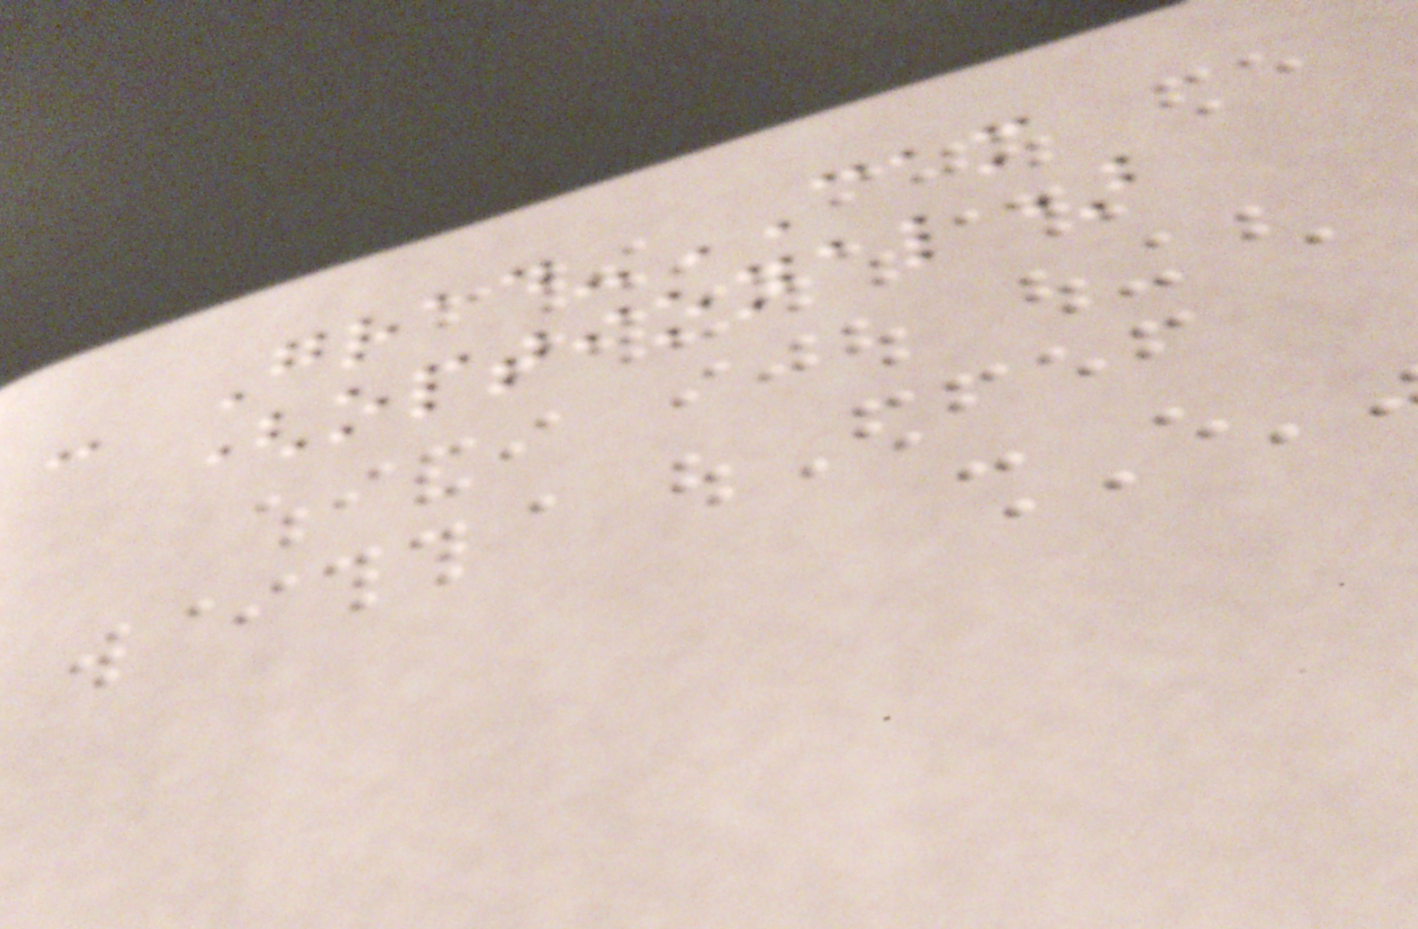- Grad-CAM
(optional)
